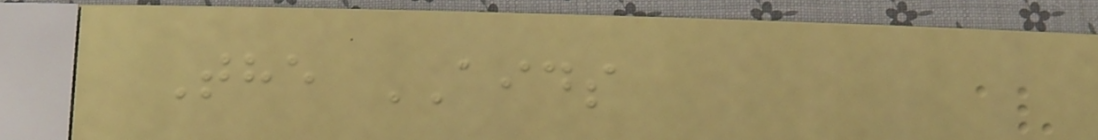The AIDS
